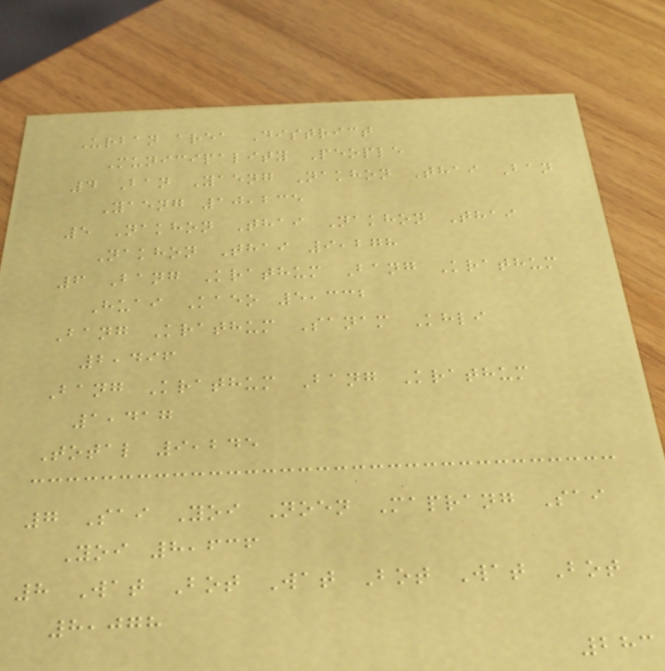Urban area District
Municipality People
4 Ban Yaeng Nakhon Thai Ban
Yaeng 10,235
5 Nakhon Thai Nakhon Thai
Nakhon Thai 9,278
6 Bang Krathum Bang Krathum
Huai Kaeo 5,332
Bang Krathum Sanam Khli
2,496
Bang Krathum Bang Krathum
1,417
Total 9,245
7 Sai Yoi Noen Maprang Sai
Yoi 8,636
8 Wat Bot Wat Bot Wat Bot
8,078
283
